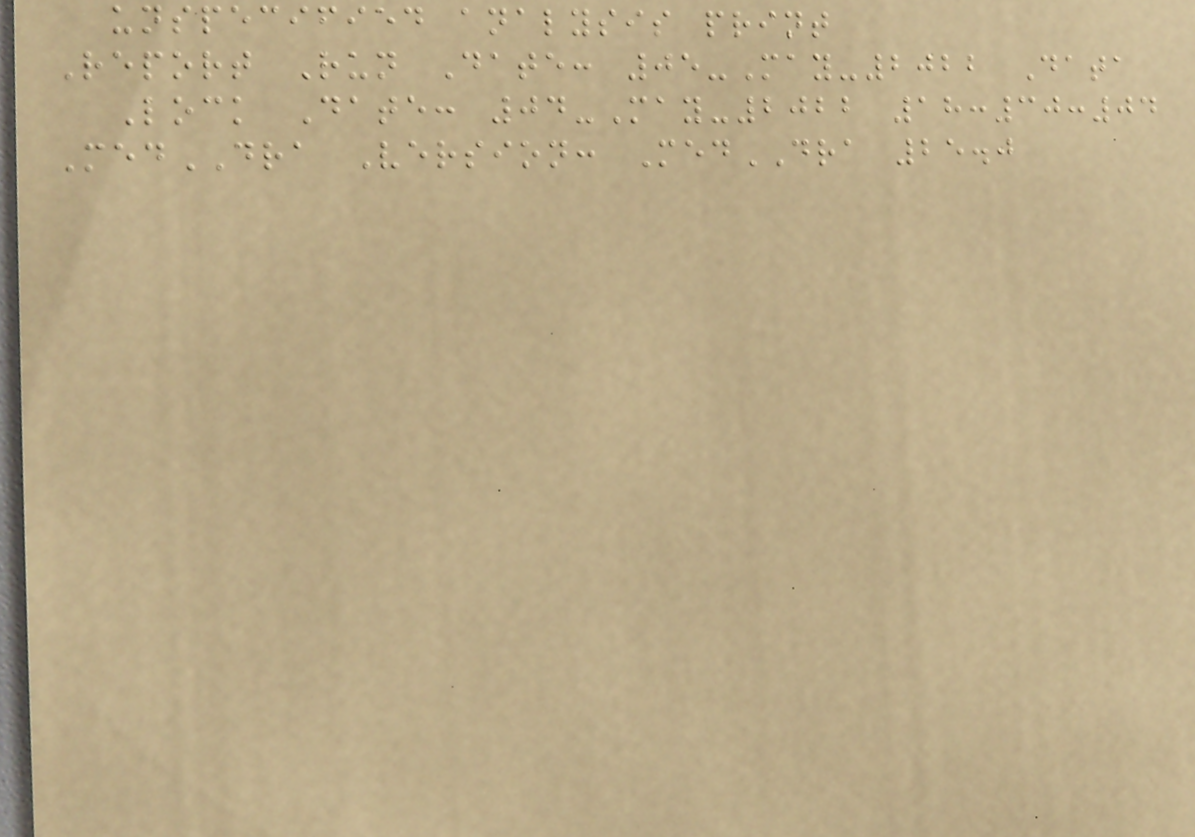unspecified analysis print
Report Run Date: 05-May-2022 Data
Lock Date: 04-May-2022 18:30:04
MedDRA Version: MedDRA 25.0
